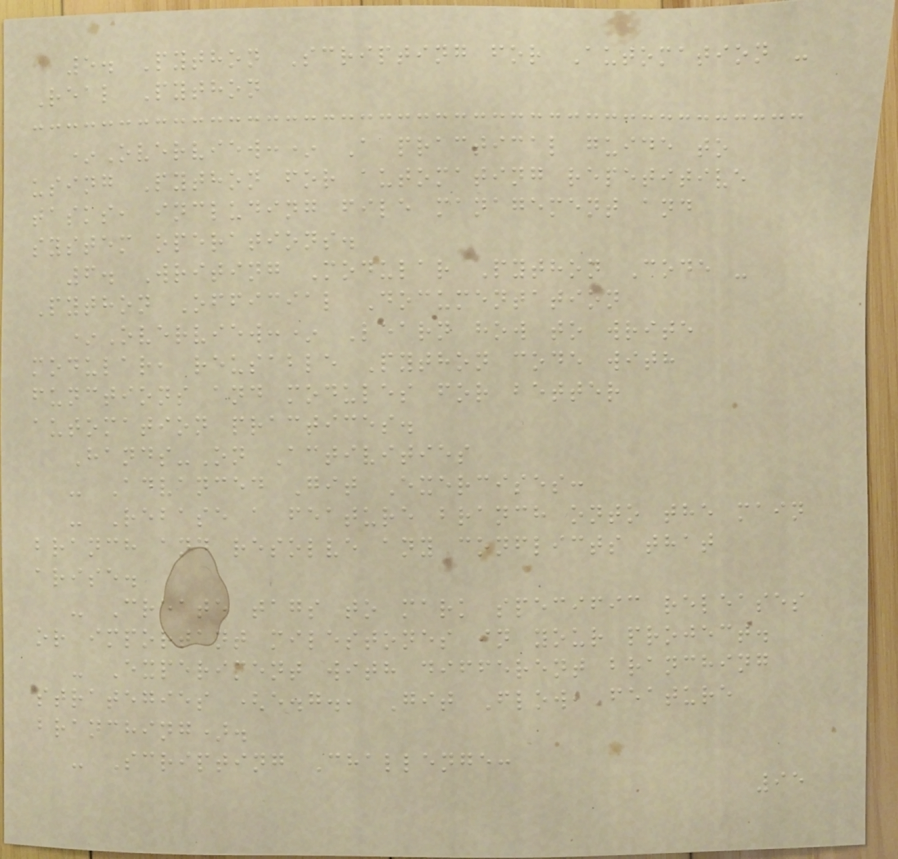5. Python Scripting for Automation -
Real Python
*Overview:* A practical guide to
using Python for automating repetitive
tasks, including file management and
system operations.
6. Writing Modular Python Code -
Python Official Documentation
*Overview:* Learn how to write
modular, reusable Python code with
functions and modules for better
automation practices.
Hands-On Activities
- Advanced Git Exercises:
- Rebase a feature branch onto the main
branch and resolve any conflicts that
arise.
- Create tags to mark specific releases
or important milestones in your project.
- Experiment with different branching
strategies (e.g., Git Flow, feature
branching).
- Scripting Challenge:
95
